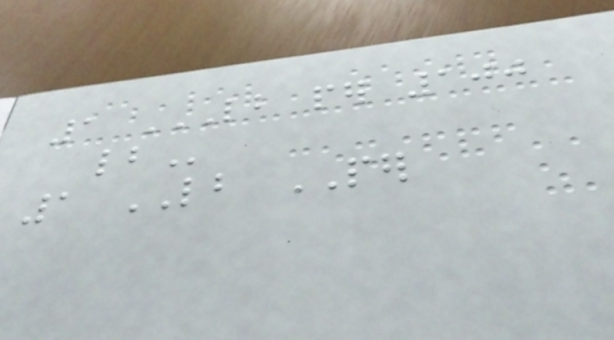1 LB PER 100
LB
1 LB PER
